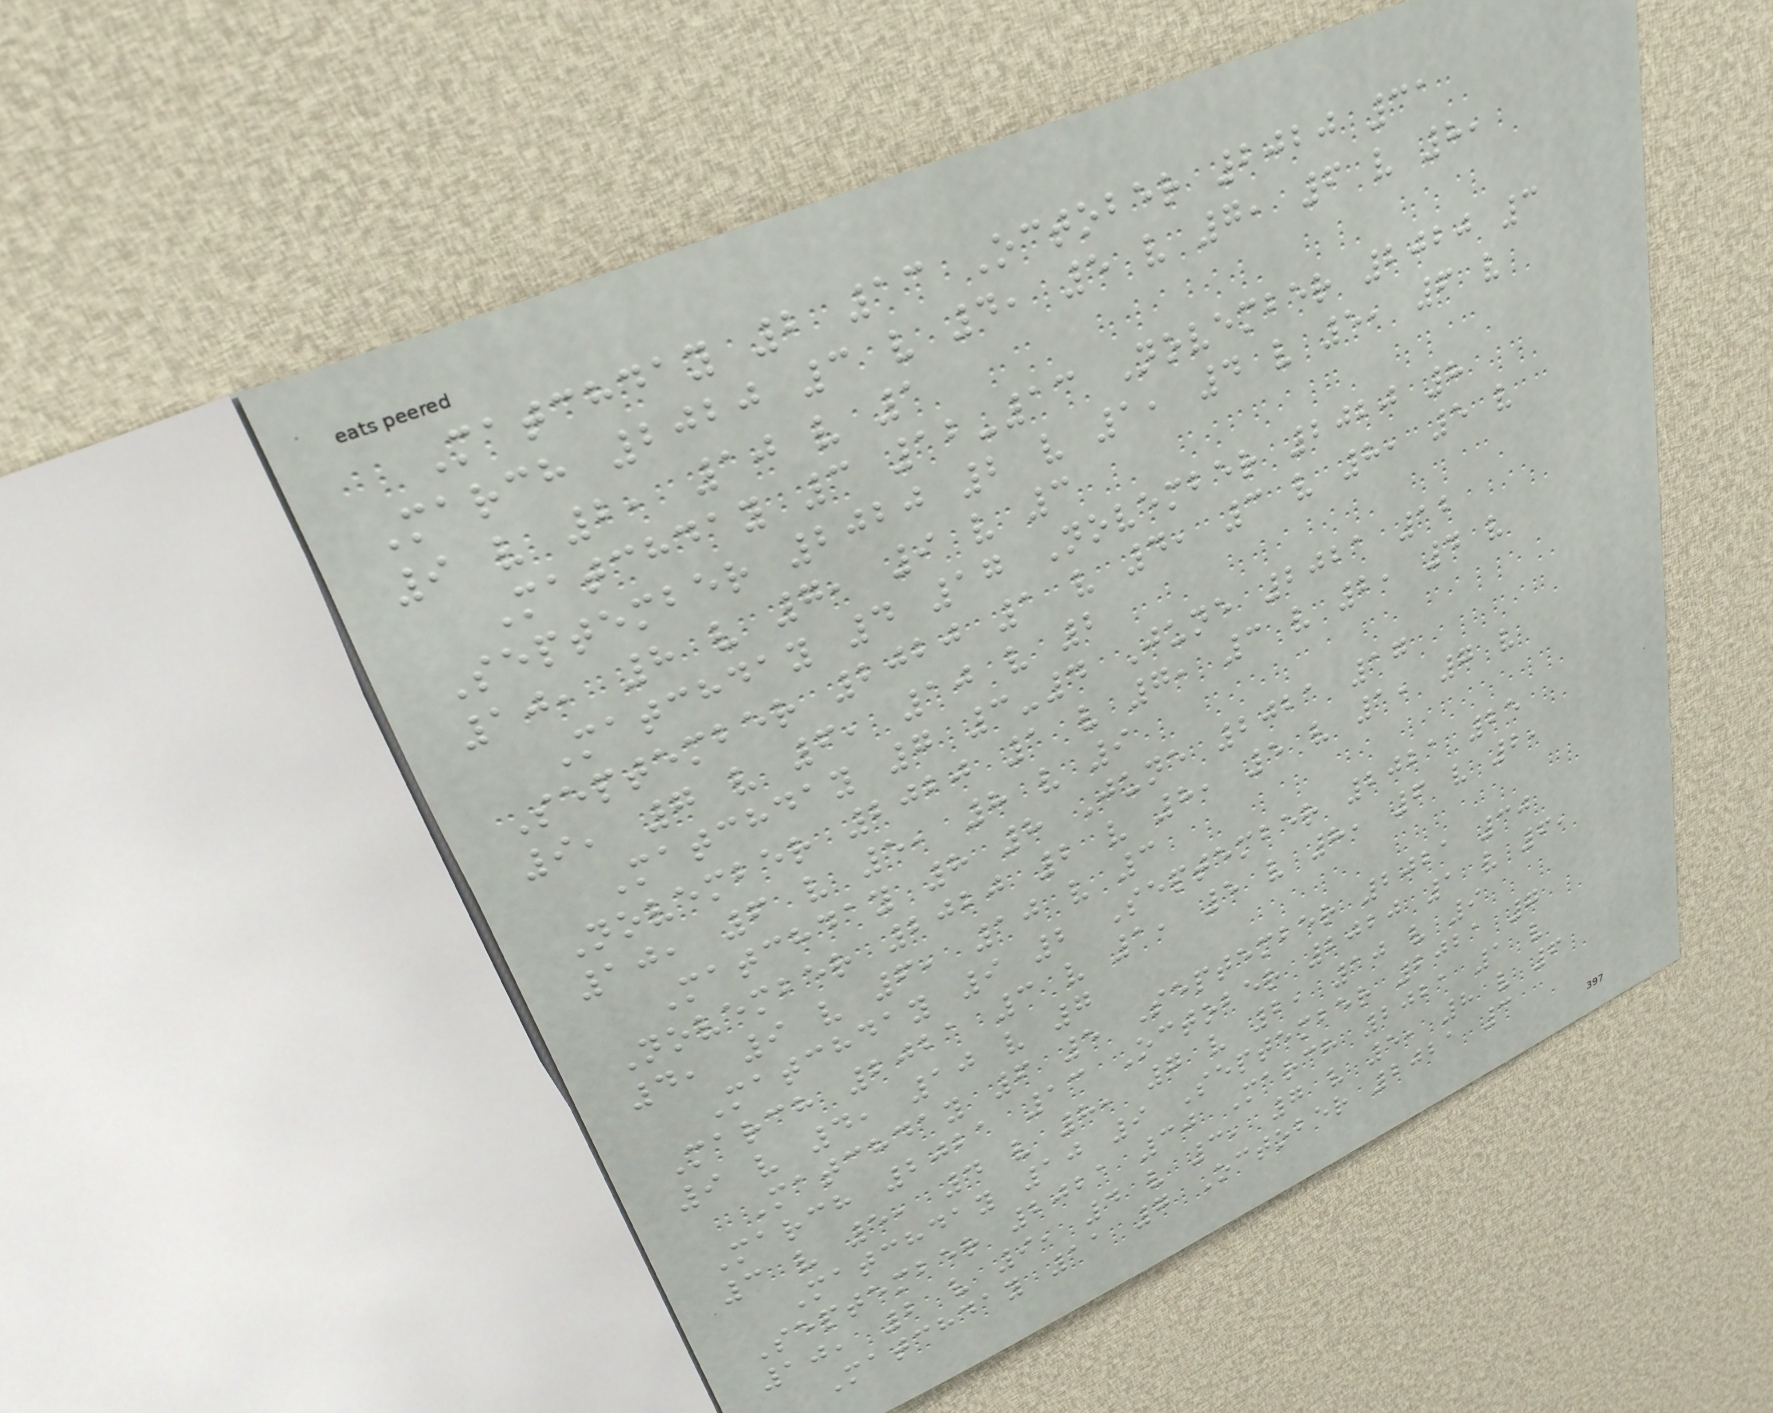Matchday 2 13 October 2020 31
March 2020 3 v 4, 5 v 7, 6 v 8,
9 v 2, 10 v 1
Matchday 3 12-13 November 2020 3
September 2020 2 v 1, 4 v 5, 6 v
10, 8 v 7, 9 v 3
Matchday 4 17 November 2020 8
September 2020 1 v 4, 3 v 8, 5 v
9, 7 v 6, 10 v 2
Matchday 7 3-4 June 2021 12
November 2020 1 v 7, 3 v 2, 4 v
10, 6 v 5, 8 v 9
Matchday 8 8 June 2021 17
November 2020 2 v 8, 5 v 1, 7 v
4, 9 v 6, 10 v 3
Matchday 9 2 September 2021 25
March 2021 3 v 1, 5 v 8, 6 v 2,
9 v 4, 10 v 7
Matchday 6 5 September 2021 30
March 2021 13 October 2020 1 v 6,
3 v 5, 4 v 8, 7 v 2, 10 v 9
Matchday 10 9 September 2021 7
September 2021 30 March 2021 1 v
10, 2 v 9, 4 v 3, 7 v 5, 8 v 6
Matchday 11 7 October 2021 3
